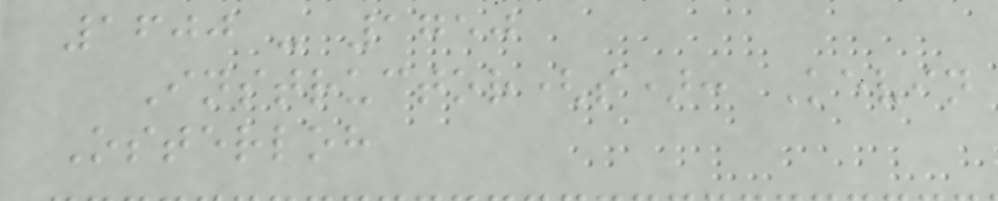1600 - 1750
Instructor(s): Kevin
Osterloh
